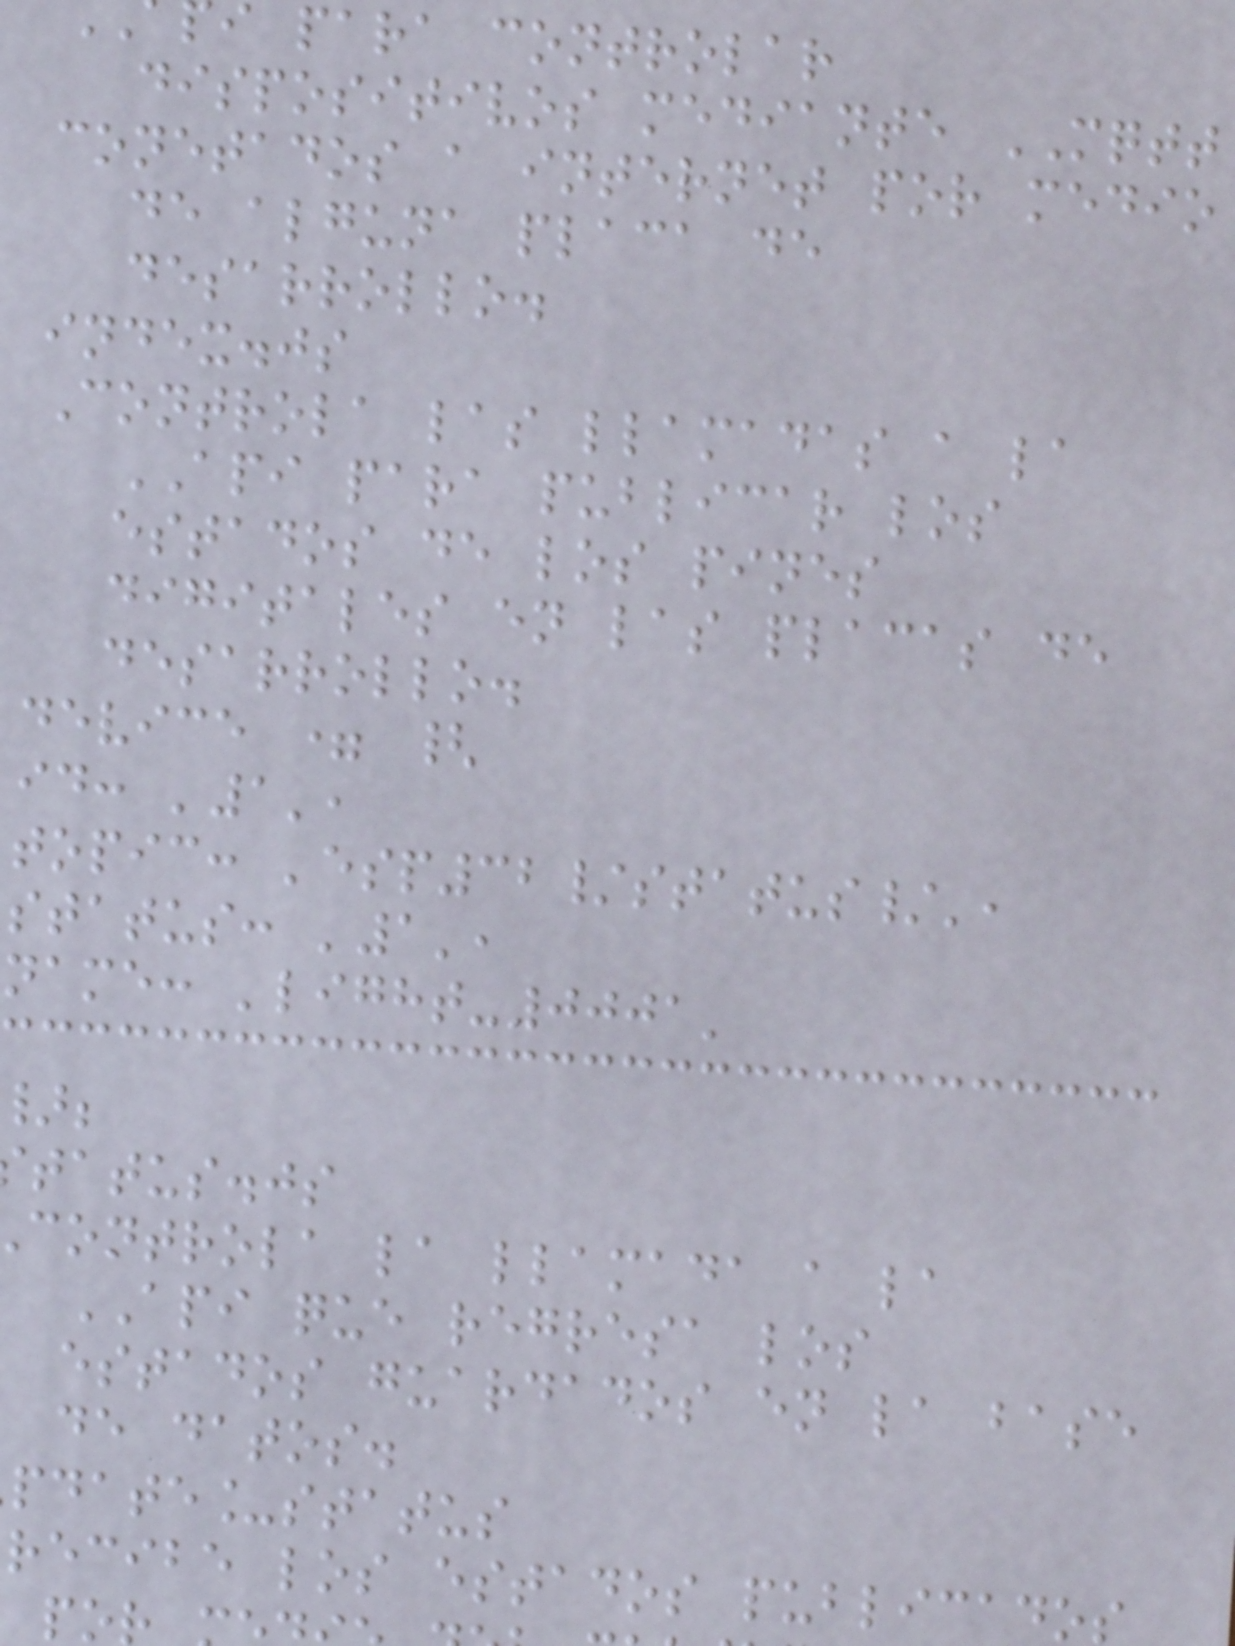i para controlar
dispositivos mediante MQTT
conetados a internet por medio
de alguna placa de
desarrollo.
index.js
Controla las llamadas a la
API para publicar los
estados de los pines
digitales en las placas de
desarrollo.
device = {
id: '1',
topic: 'esp32/status/',
status: '1',
name: 'light-0001'
tatus.js
controla la llamada a la
API que regresa los
estados guardados en la base
de datos.
pdate_status
recibe los estados publicados
